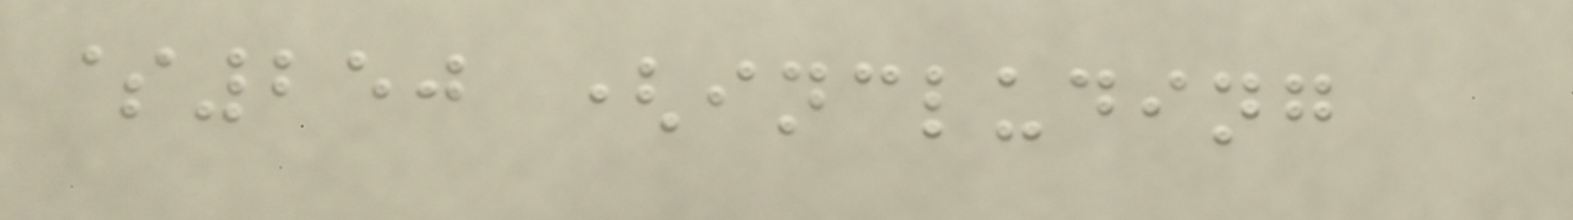$250 (including
